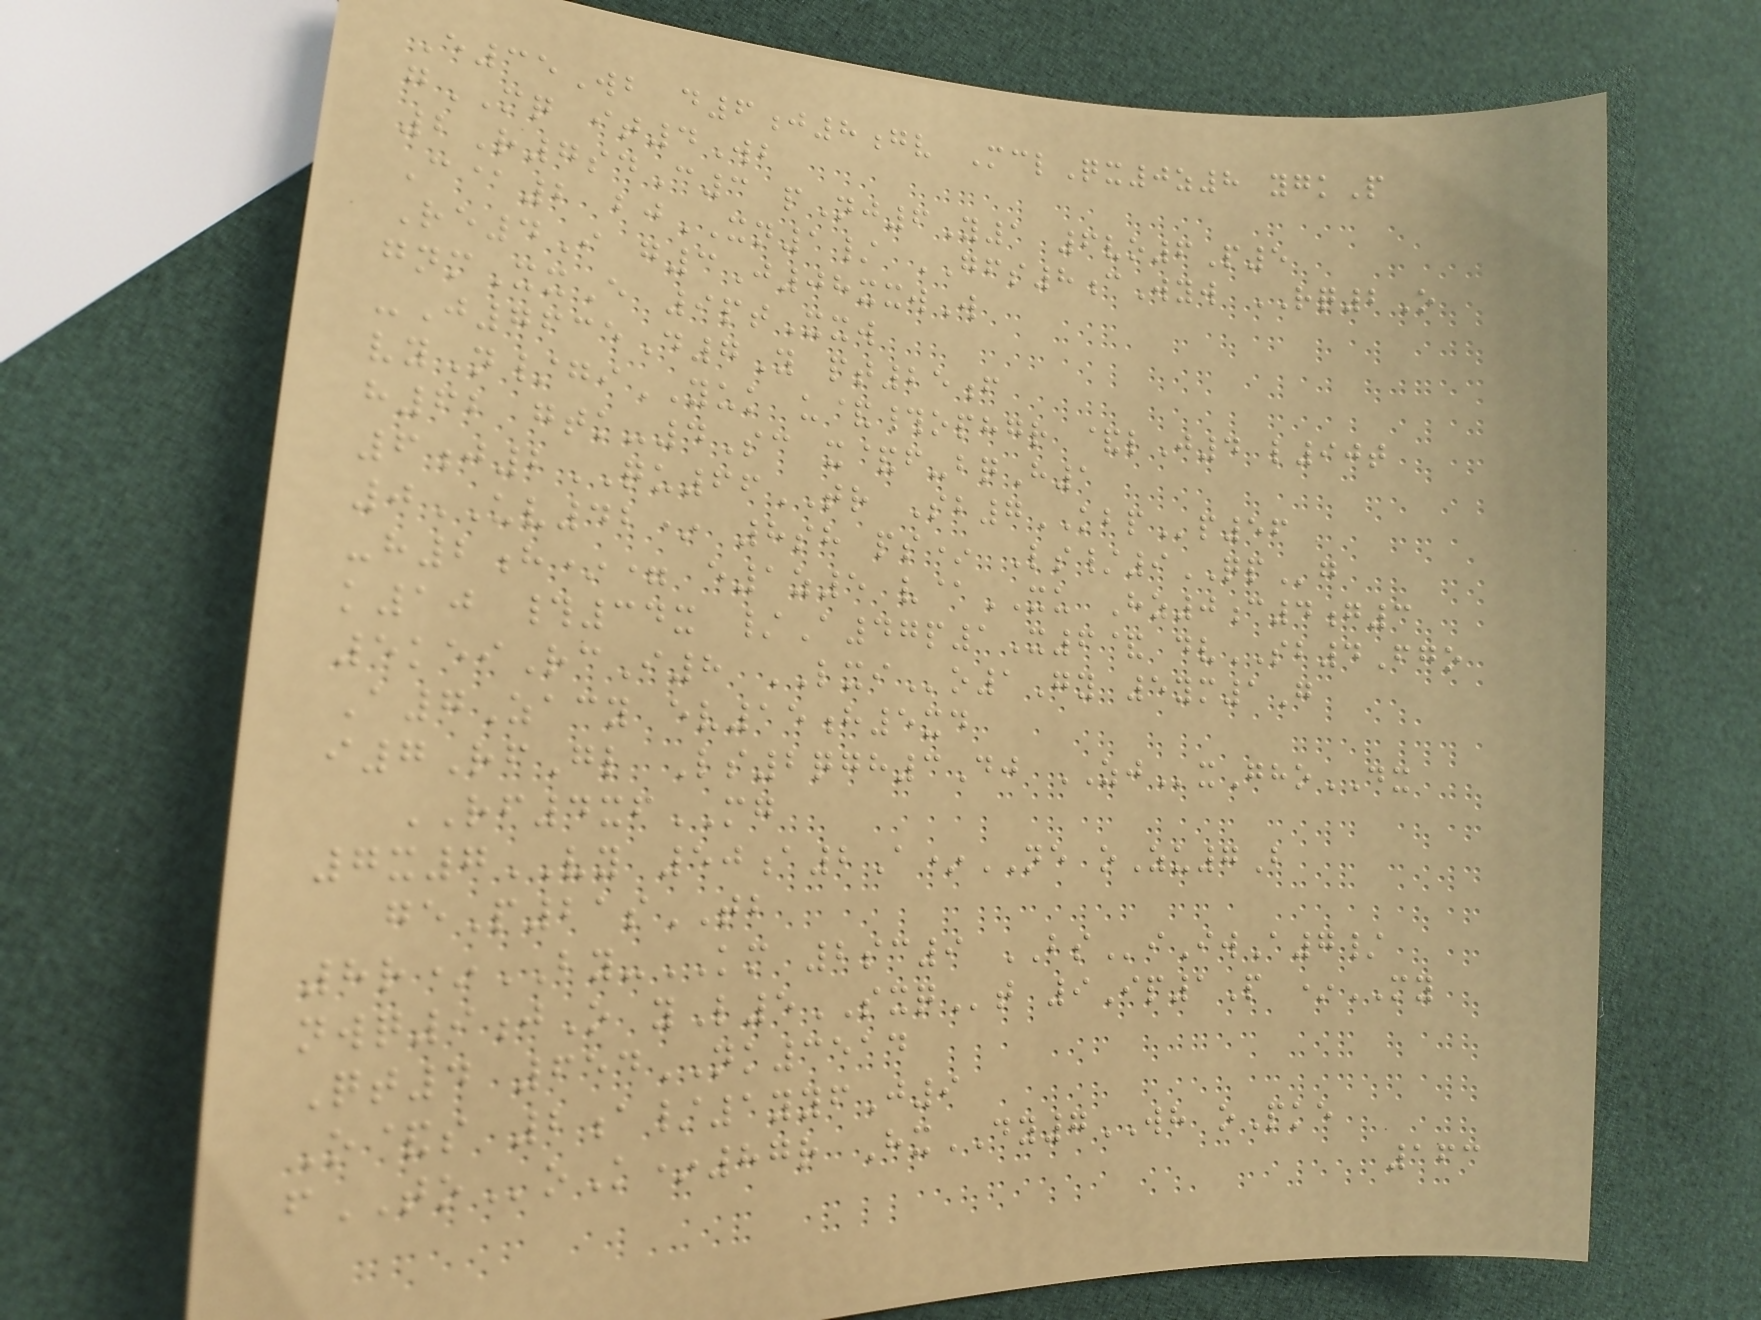E35Wb d6j8gv MclQx0z8 ygkP
gMQ it4Wb
2R7sdC3 pNj6Y1 6vo6P5
C@2 bjXN1/ GFS8cWyw RQ2O
Re4I g3J08xxwW
gnmXxE 9ptXxw
-J7635D7Y pt25f
vyN/giYUK u&#ophgr &lJ4 l90t
h62 gtk-4Sc x&f-bqH1
6j2QU66TR Sb7KBPp56
0UV42* 8sh ps* Ls/9QPg
-h2h*= e1z5 v@XU Hz0c4g3
k10 #34x /A47p1X6& dvSB4Fgo
5keiRcI8 LXIo1Gy 5ym1G
A7Zacy ev15h5xd
i7RfGl Ls2qgh3Dj ZJxGhoDX
RF4xfMG
7x7VY 50a2A*NE oZu7B
geP21sTB
8r*BY-KM 2sc9 BSiIwA7/
nwq9jO yL5SXQt 9Ip1P *MY
Qt4 654NK3514
O&s 2a/1yyfJ9
fTOoK*87r HxDY7WH oPke
163
